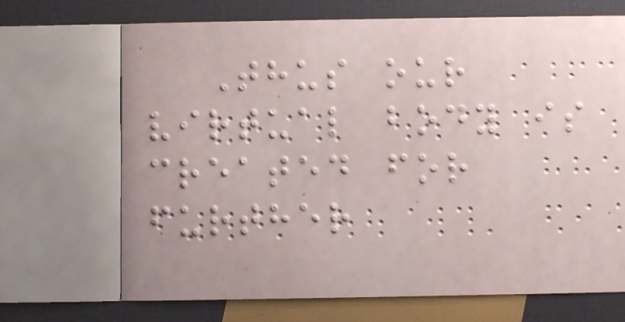Thus our
virtual body is
created for
further
